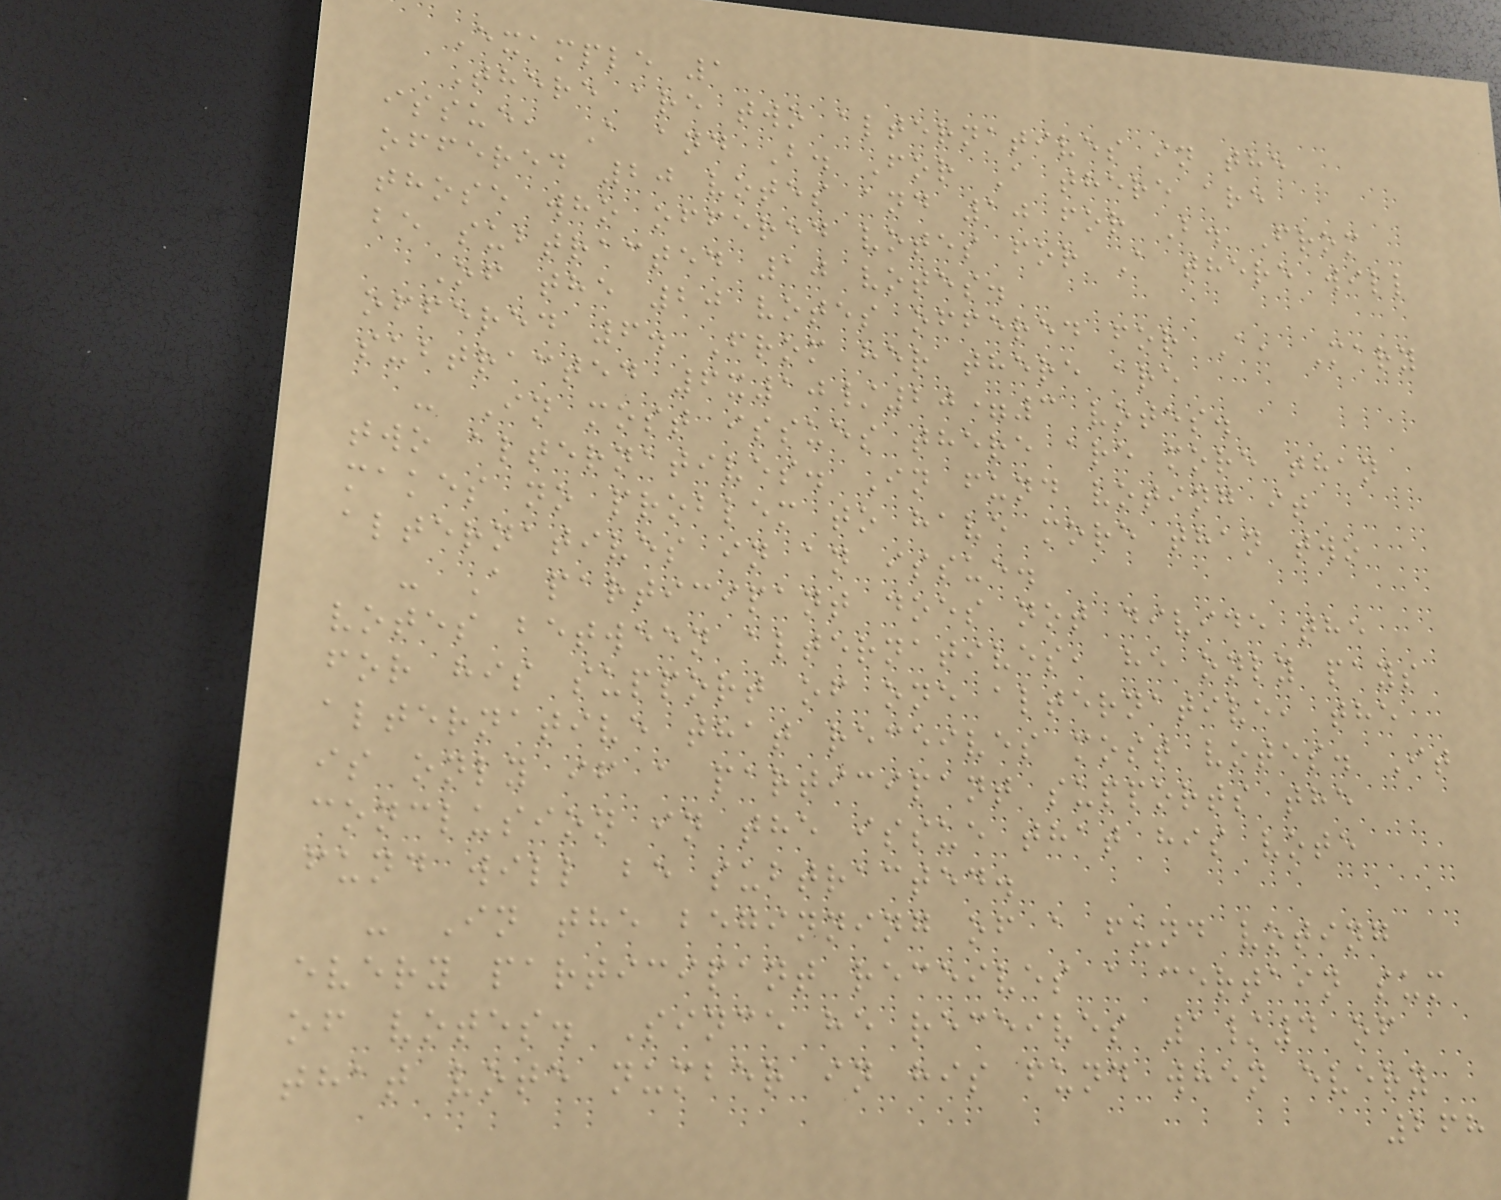Example 1
There are two alternatives in the
issue, A and B. For A there are
offered 20 votes and 10 for B. From
those who offered votes for A there will
be subtracted 10 votes.
Of the 20 votes offered for A, Mary
offered 6. From her there are
subtracted 6x10/20=3 votes.
- In most issues there are more than
two alternatives. In fund voting it
makes no problem to have more than two
alternatives in an issue.
- A participant does not divide the
votes between alternatives, he only pays
for his support of one alternative, the
alternative that receives most votes. It
is only if a participant supports the
conclusion in the issue that his vote
fund will be subtracted.
- In the beginning of a fund voting
every participant receives a certain sum
of votes. Since he receives 1/4 of
that vote number in his fund when every
268
